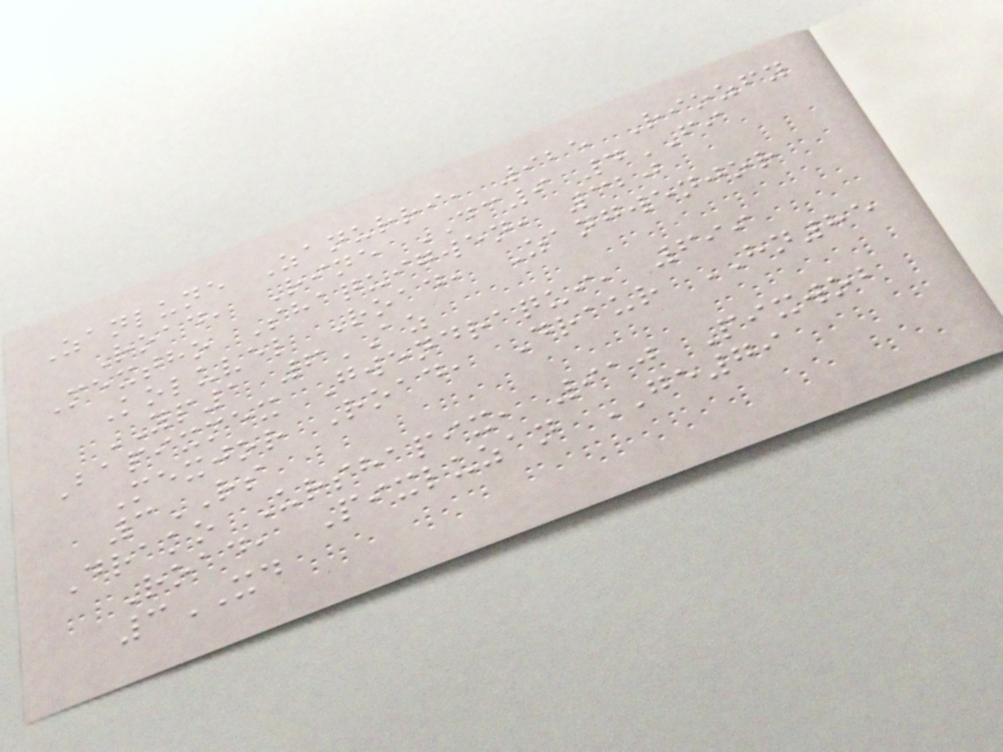Zanlune Zanurri, 925 Riozfy
Road, Rine DC9 4FI
Mextho Shaquigwen, 320
Koluvel Road, Zangwenjor
YP1 6AZ
Bapixmex Gwendraqui, 699
Mexjor Road, Draur HN85
3RS
Drako Urshapix, 910 Pixwob
Road, Pixluzan GE79
3XD
